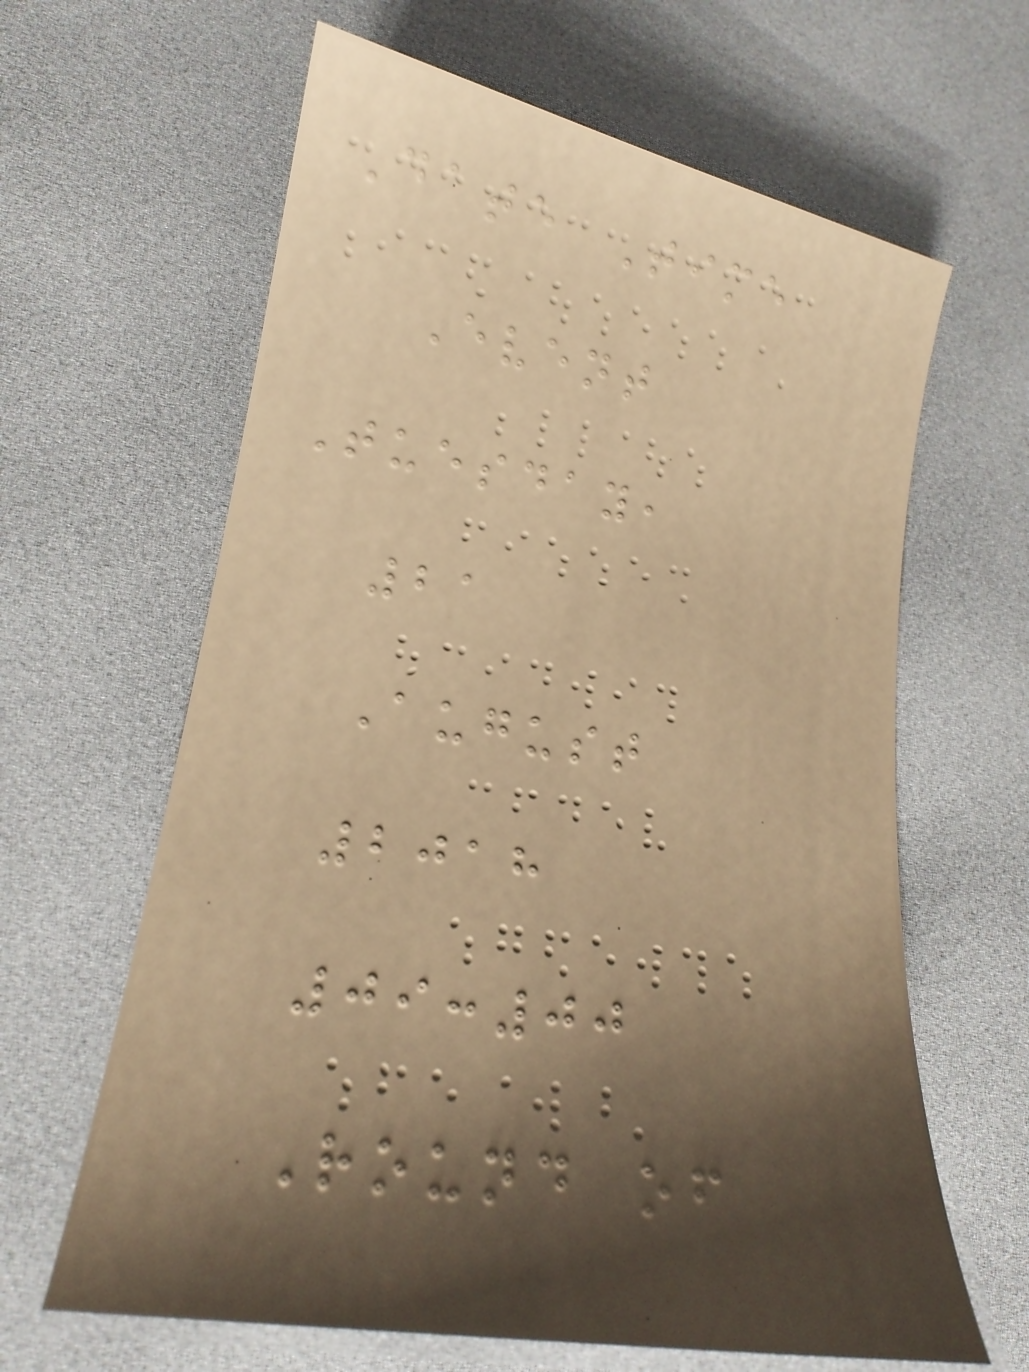Date Time
Event
Tuesday,
21
August
2018
09:00
Round of
